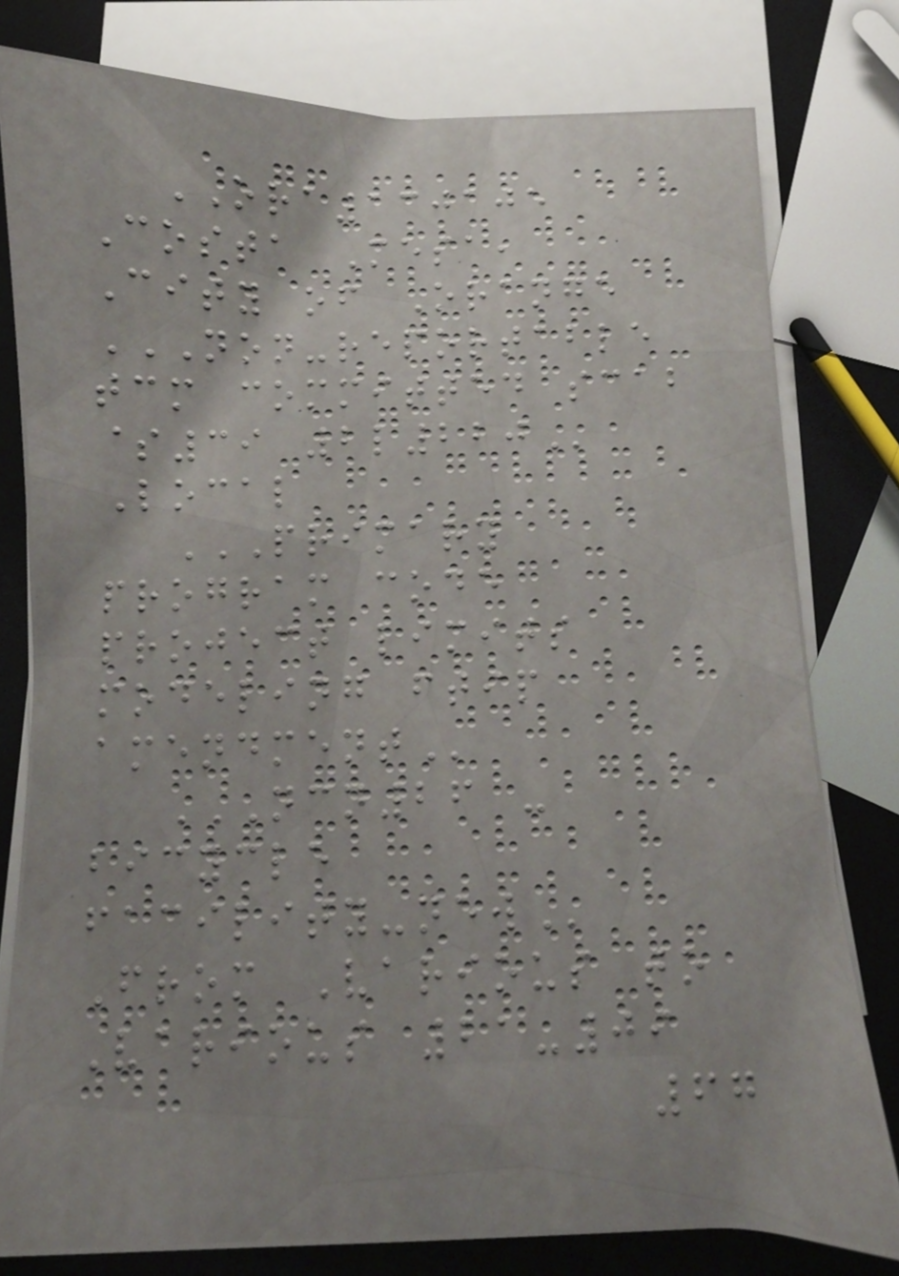ORA130105
Costa Mesa,
City of Orange
NON-REPORTABLE
TCM COMMITTED SCAB
$39 2L220
Local
PRIMARY
PROGRAM CODE
PROJECT LIMITS
MODELING FTIP
AMENDMENT
NCN26 -
BICYCLE
FACILITY-NEW
From Various to
Various 21-09
67
